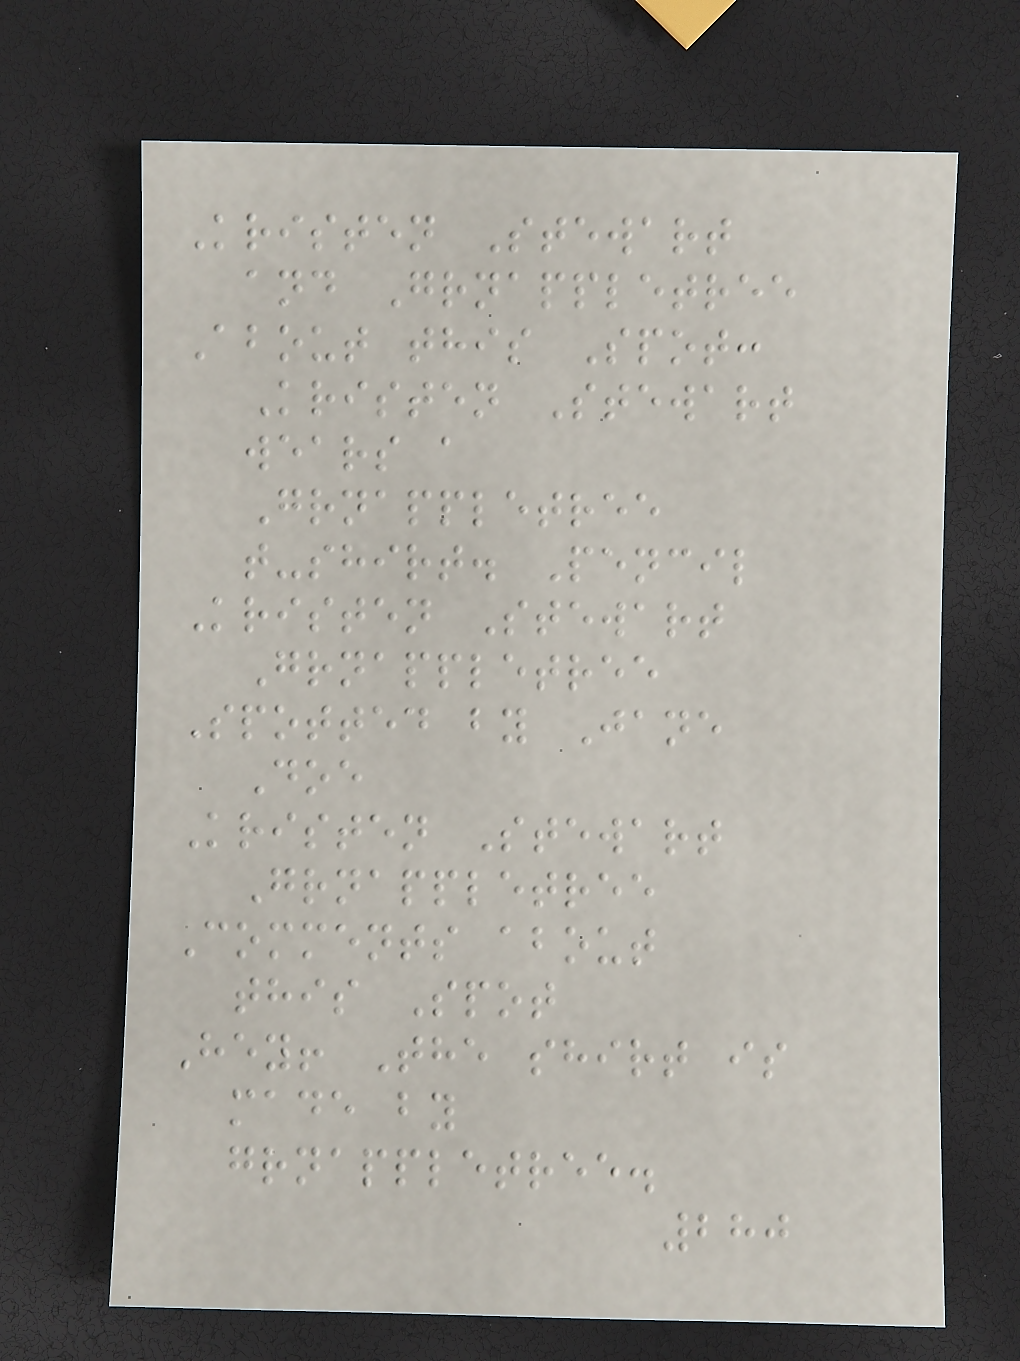Kristen Stewart
and Grnappletree
About this Spot:
Kristen Stewart
wears a
Grnappletree
t-shirt. Pencil
Kristen Stewart
Grnappletree
Spotted by Jane
Doe
Kristen Stewart
Grnappletree
Comments about
this Spot
Hey! The shirt is
made by
grnappletree.
280
